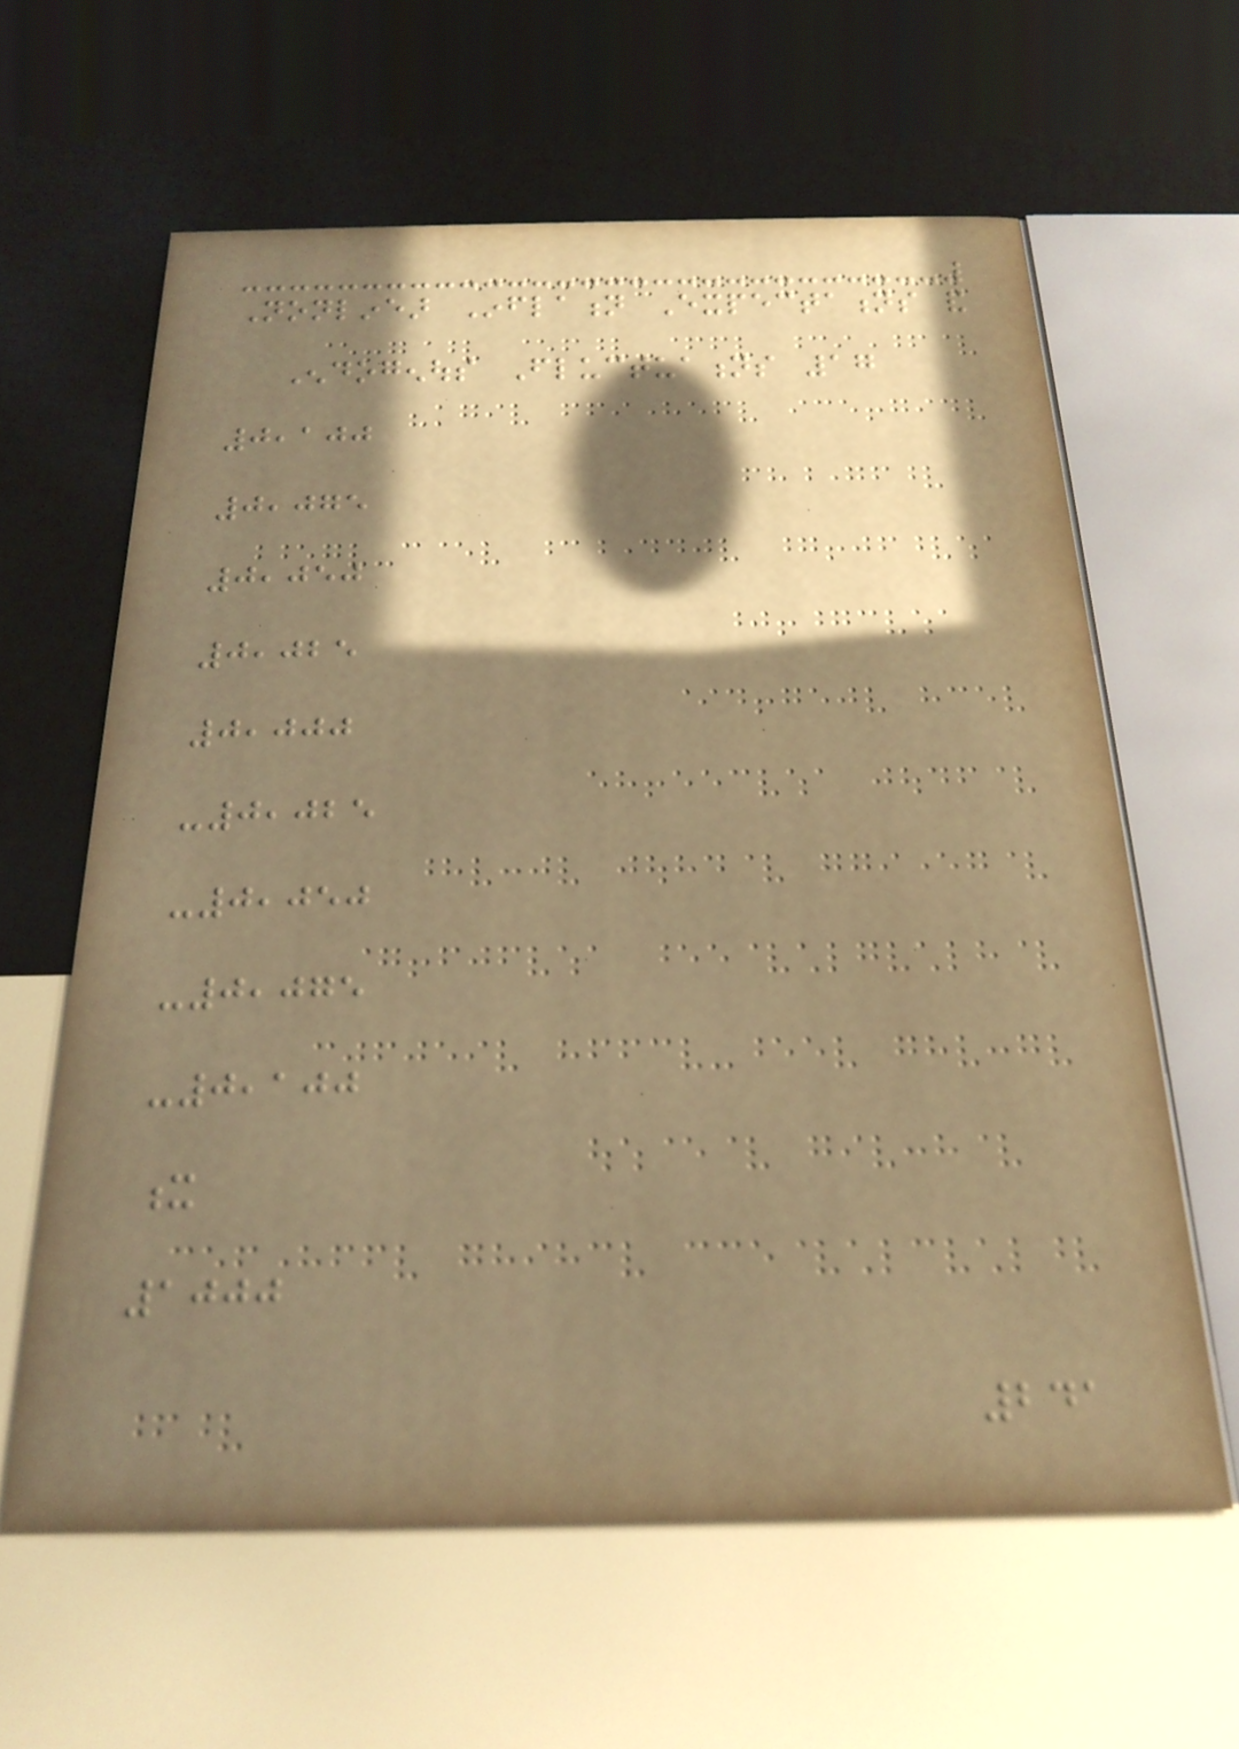Nonlinear Inflation Expectations and
Endogenous Fluctuations 17
0,100
0,075
0,050
0,025
0,000
-0,025
-0,050
-0,075
-0,100
x
1000
241
